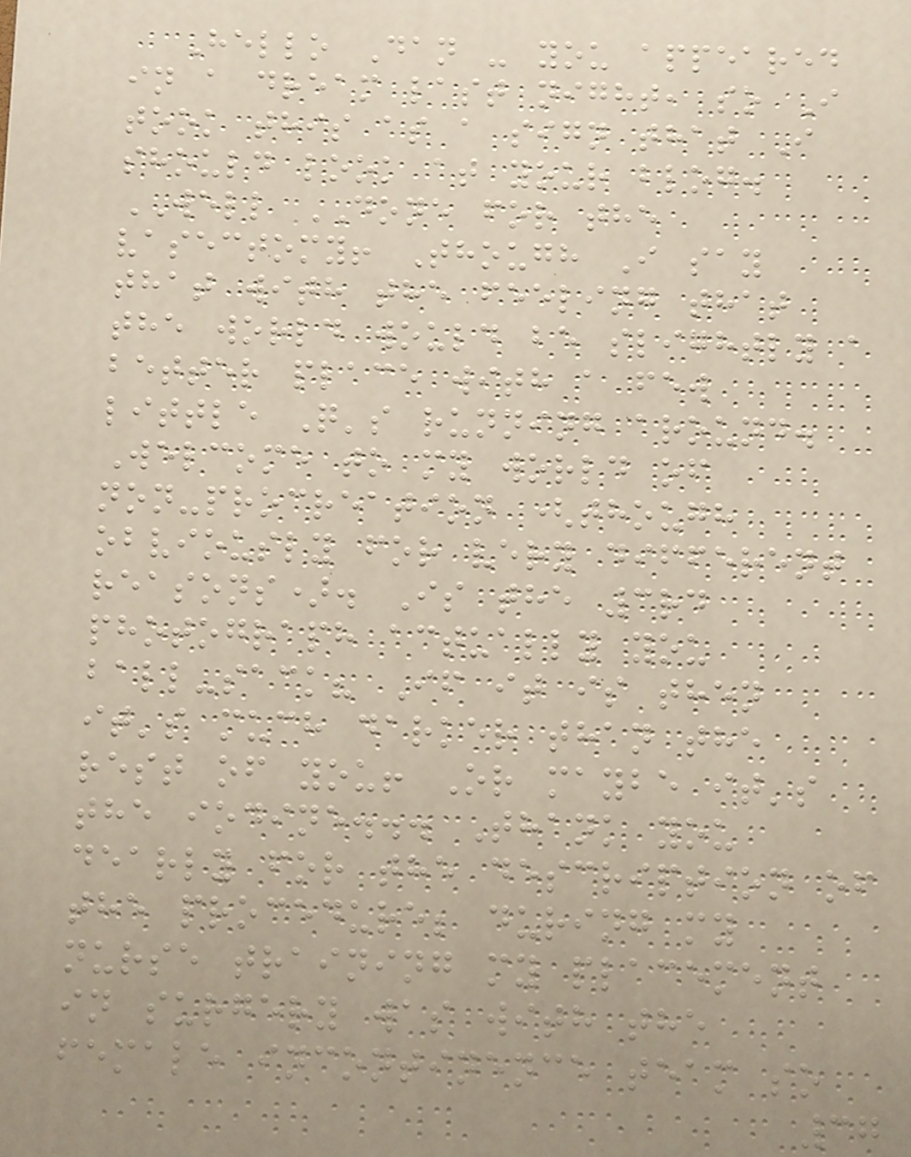Hello Dan - you appeared
in a dream last night, so I
took this as a sign that I
should look at your blog.
WELL DONE for the
vasectomy! Though I say
that with the feeling that
the world would be slightly a
better place with a few
little Q's running around.
Welcome to my world of
non-procreation (though
obviously for very different
reasons). Is the 3rd
photograph actually you
ball-sack? If it is then
it's much darker than the
rest of you! Or maybe it's
the iodine... Thank you
dearly for the description of
the procedure; during my
nurse training my placement
in surgery was with the
female incontinence team so
37
